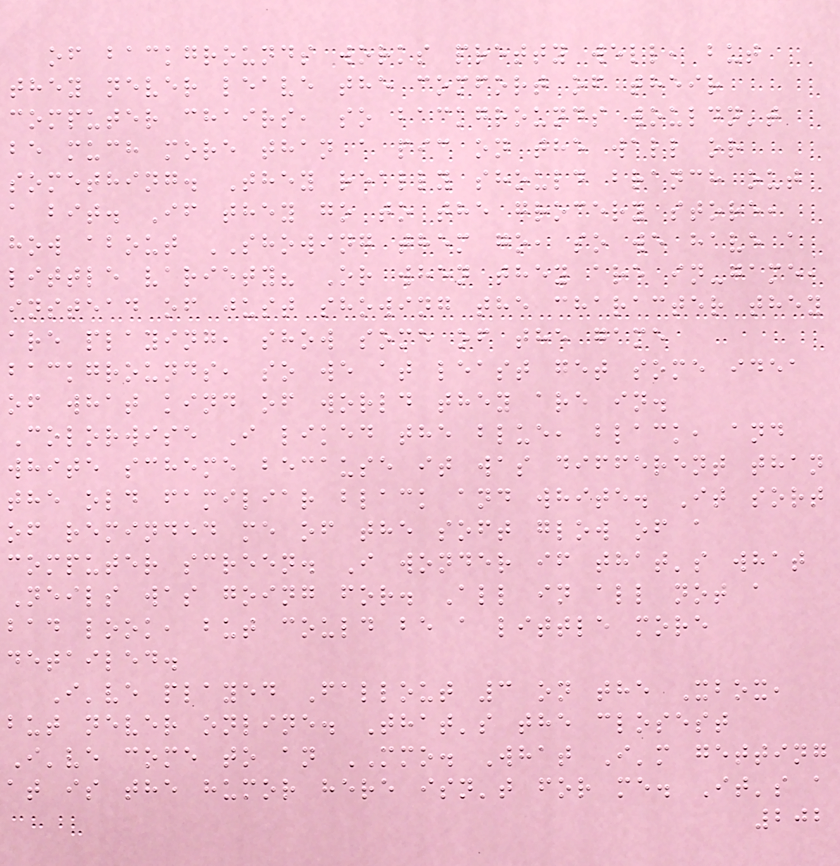of backgrounds works pretty well, but
they never leave the comfort of their
computer chairs, so backgrounds wouldn't
be much more than a pic on the wall or
something. They really should branch out
a bit. If they go to the grocery store,
how about SHOWING them go, so we have a
little variety? Or when they are in-game,
instead of just showing the character they
are playing, show some of the game
backgrounds, so we at least get some idea
of what kind of world they are in.
Colorwise I liked the blue, black, and
white scheme because it was different than
the old familiar black and white. It sort
of reminded me of the soft glow of a
computer screen. I wonder if that's what
Neils was going for. All in all not a
bad look, but could be a little more
detailed.
I've played Fallout 3 on the Xbox,
but never online. That's the closest
I've come to an MMO. What I'm getting
at is the humor here isn't for me. It's a
202
